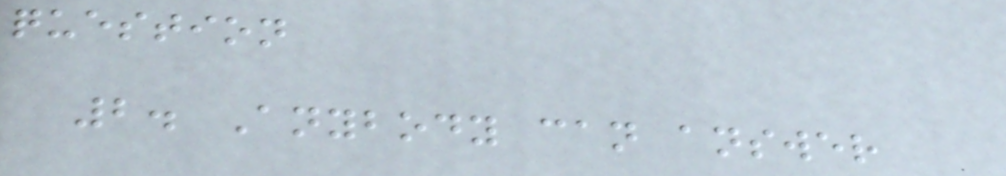question
2. Anybody can answer
